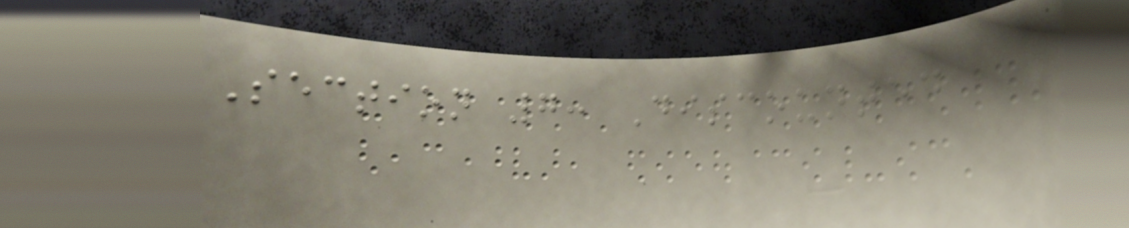Section 7: Discounted
